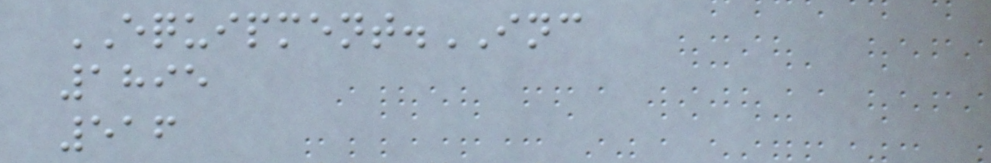EQUIPMENT.INC
1895
516
